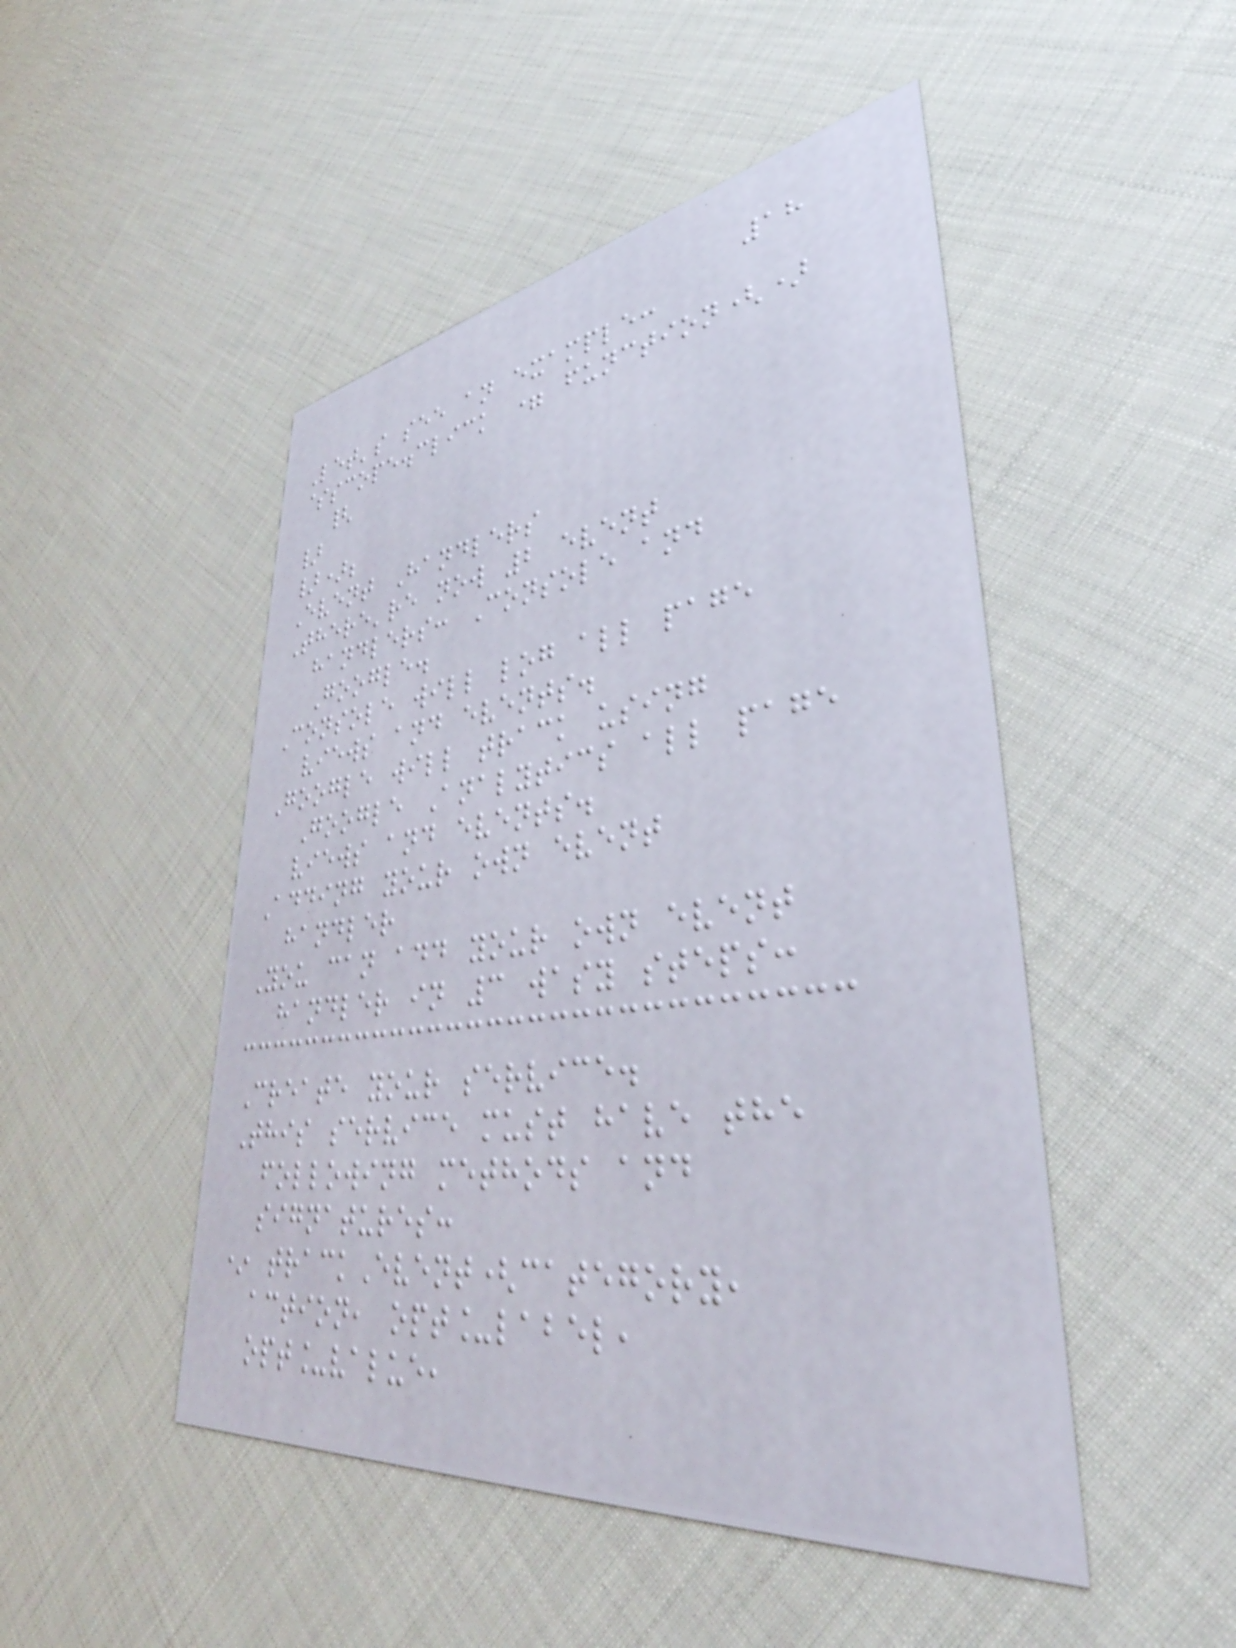18
Let's see an example:
$scope.click = function()
{
}
});
Event Handlers
There're now 2 event
handlers: Console and
Google.
Console will log all page
views and events.
Google will track using
Google Analytics all page
views and events.
Adding your own event
handler
You can add your own event
handler in 3 wasy steps:
Create your service.
This service must have the
following methods and
signatures:
* trackEvent(category,
action, opt_label,
opt_value,
